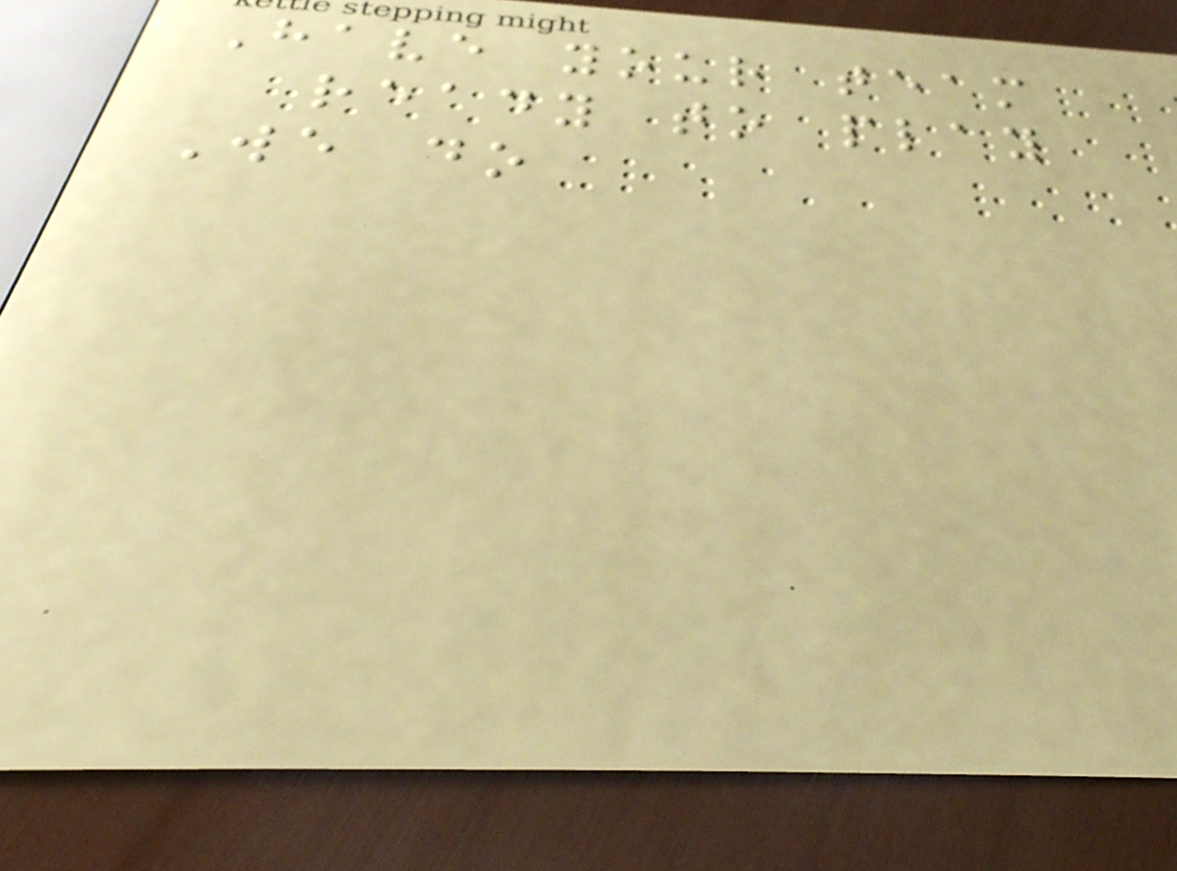Have your team
ready to play
We do
